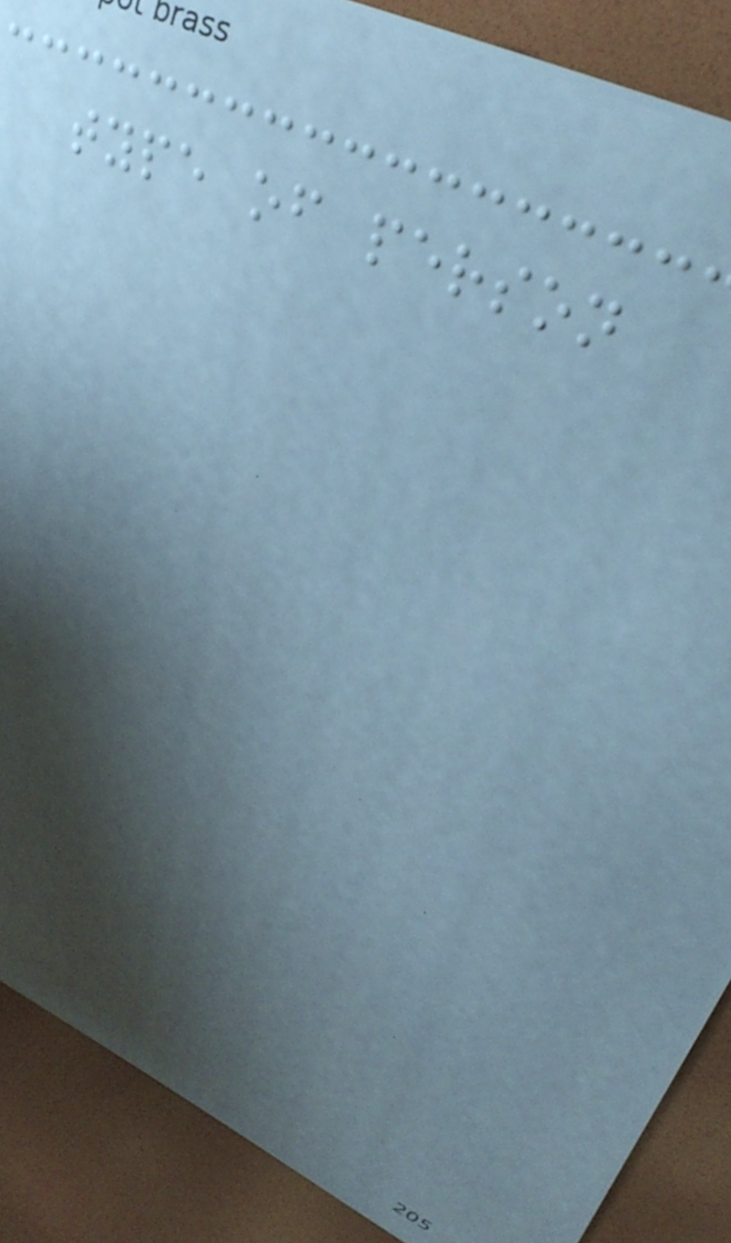type of person
